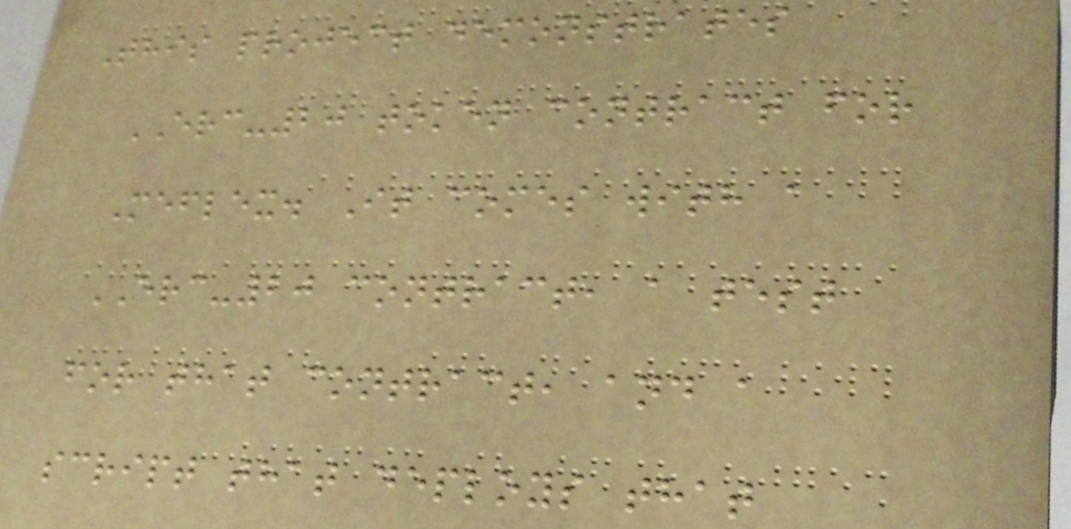This project demonstrates
ERC-20 token contract for
Meflex. It comes with a
ERC-20 contract, a test
for that contract, and a
script that deploys that
